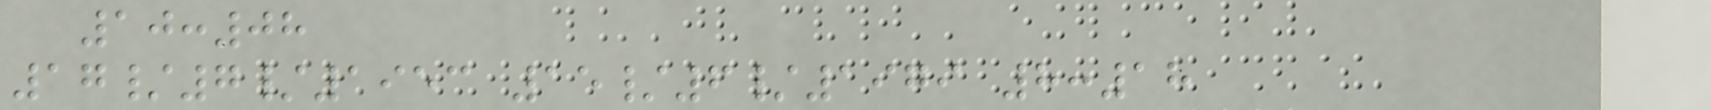10:08
17/7/1953 15/6/1979 8:18
